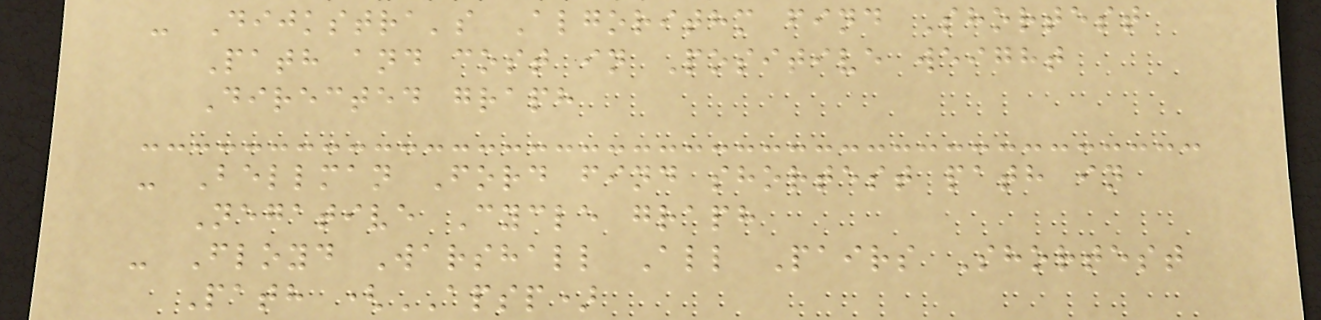- Dijkstra's Algorithm find Shortest
Path and cost in Positive weight
Directed graph
- Bellman Ford find shortest path in
Negative Cycle graph
- Floyd Warshall All Pairs Shortest
Path (APSP)
